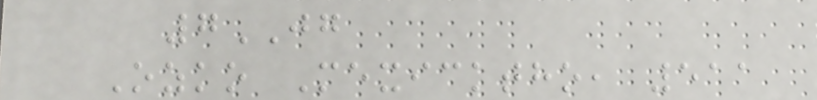7JG
Ozko Mexicktho, 511
